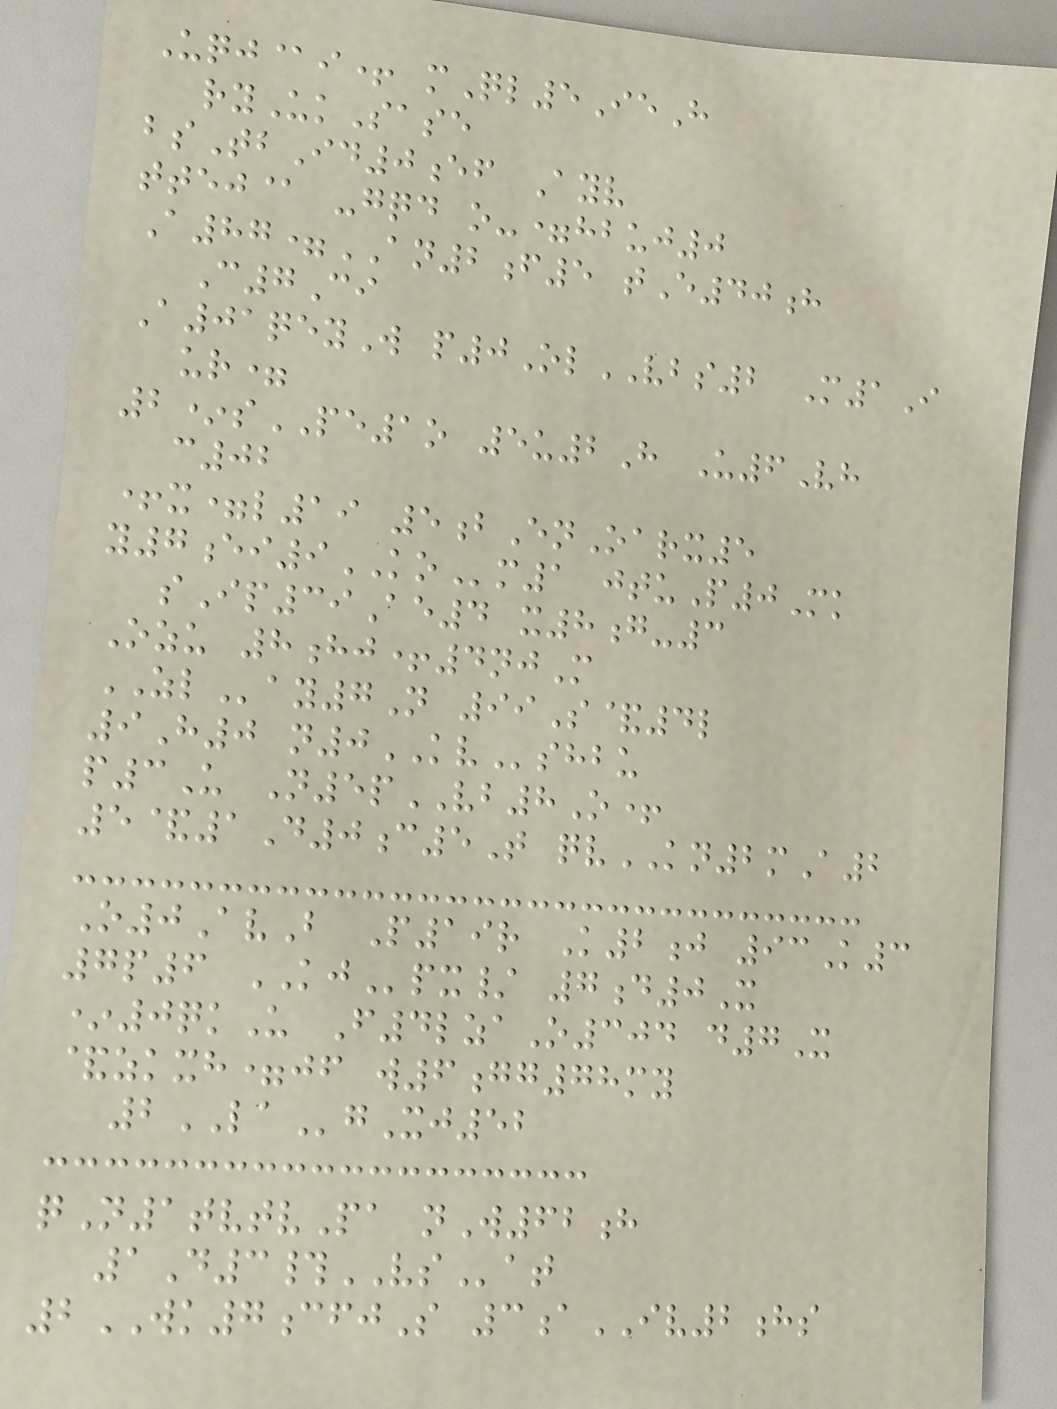Uqj@i+ mQl5IeH
ryUkSase
bsTbId0ef Ayv
ttej@ -gqd o-=hbuj0
A87=AN2f5 tE40h
C7Ci
A01qeyW p0OlVBS2 M1I
ur=
2*sPE1o 5u2H U6Vh
c02
+x=l19 5bEnOarx5
y7ei9KOm1 jtuP0Mk
sIp39Ae4 x8g-3
Ozu 8hj+4njM
ZLay7N 99S&4l
9H0 n0KVshbu
p3U N5pVB8O+
5&1D0c5T qvKN2mA2
O0AvB P19r K2j 93K3
7p6 KJpx/ 7d0X
*0qkU F4lzaO304 d7X
&zkxh=jf w6gg78my
2LAgXj52
qN1tvtvPa nW62h
1D3#VSat
2WK7cfjS 3aIV2hs
